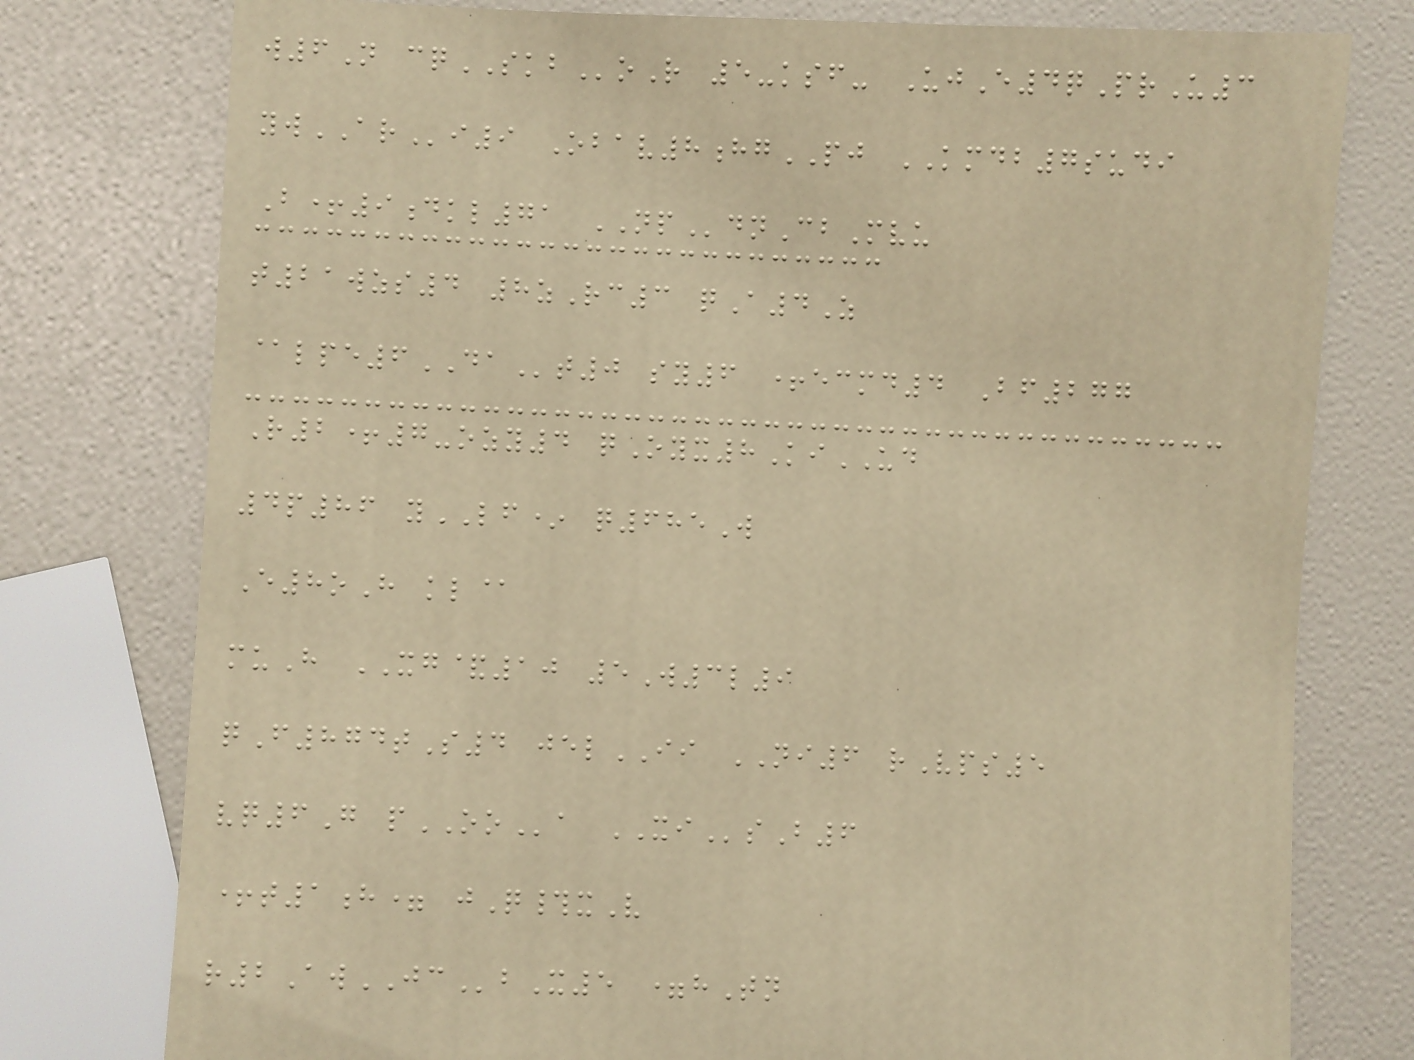w6N cqSKBoR 5-ksf- UjE4qPrU3
ywARi9 Obav8hgPJ KMDB7sudi
B+9dkl71 NPdnCbMvu
t21wzs4 8zRc3 qA4Z
@lpe6DAt0 sy6 +ecmd4 Bf277
R2+7-ozy4 qOyx8KiUD
4p86 yLF* q685W
E8oH kl@
muH XG&10 5W3l9
qF874tS4 jelII NI6 rVps5
vq6G pOOa XIsB6
+t1h= jQ#xV
r2AwJCbX5 =hTn
